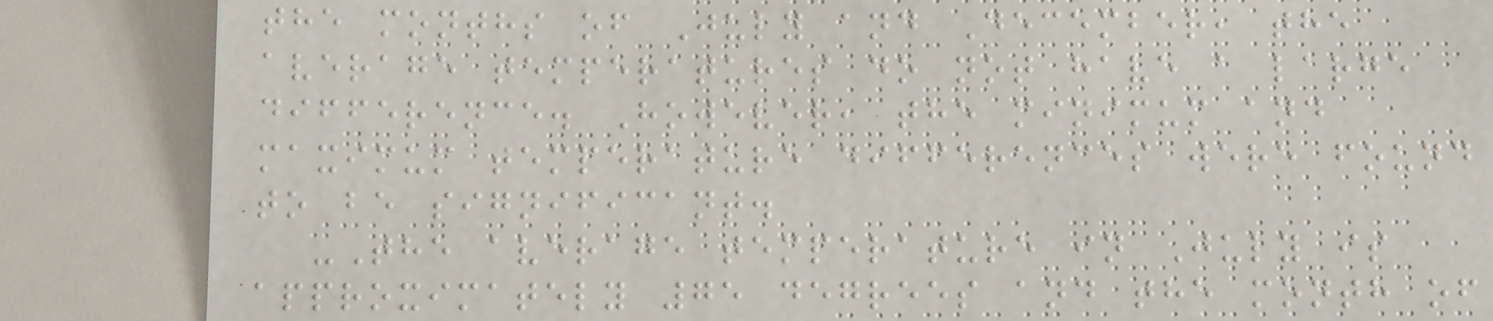the months of July and December, the
average temperatures do not have a large
difference. However, the minimum and
maximum temperature differences were found
to be significant.
-The average temperature in July is
approximately 75 degrees and the month of
